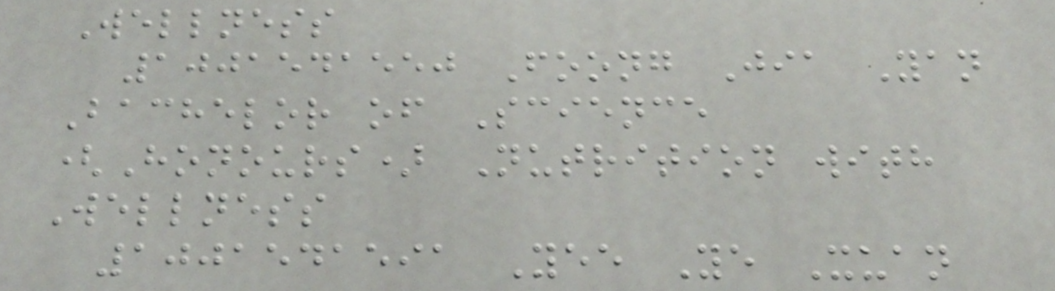Wellness
1001541550 Foong Jia Yan
Bachelor of Science
(Honours) Nutrition with
Wellness
1001541591 Yee Ye Xuan
